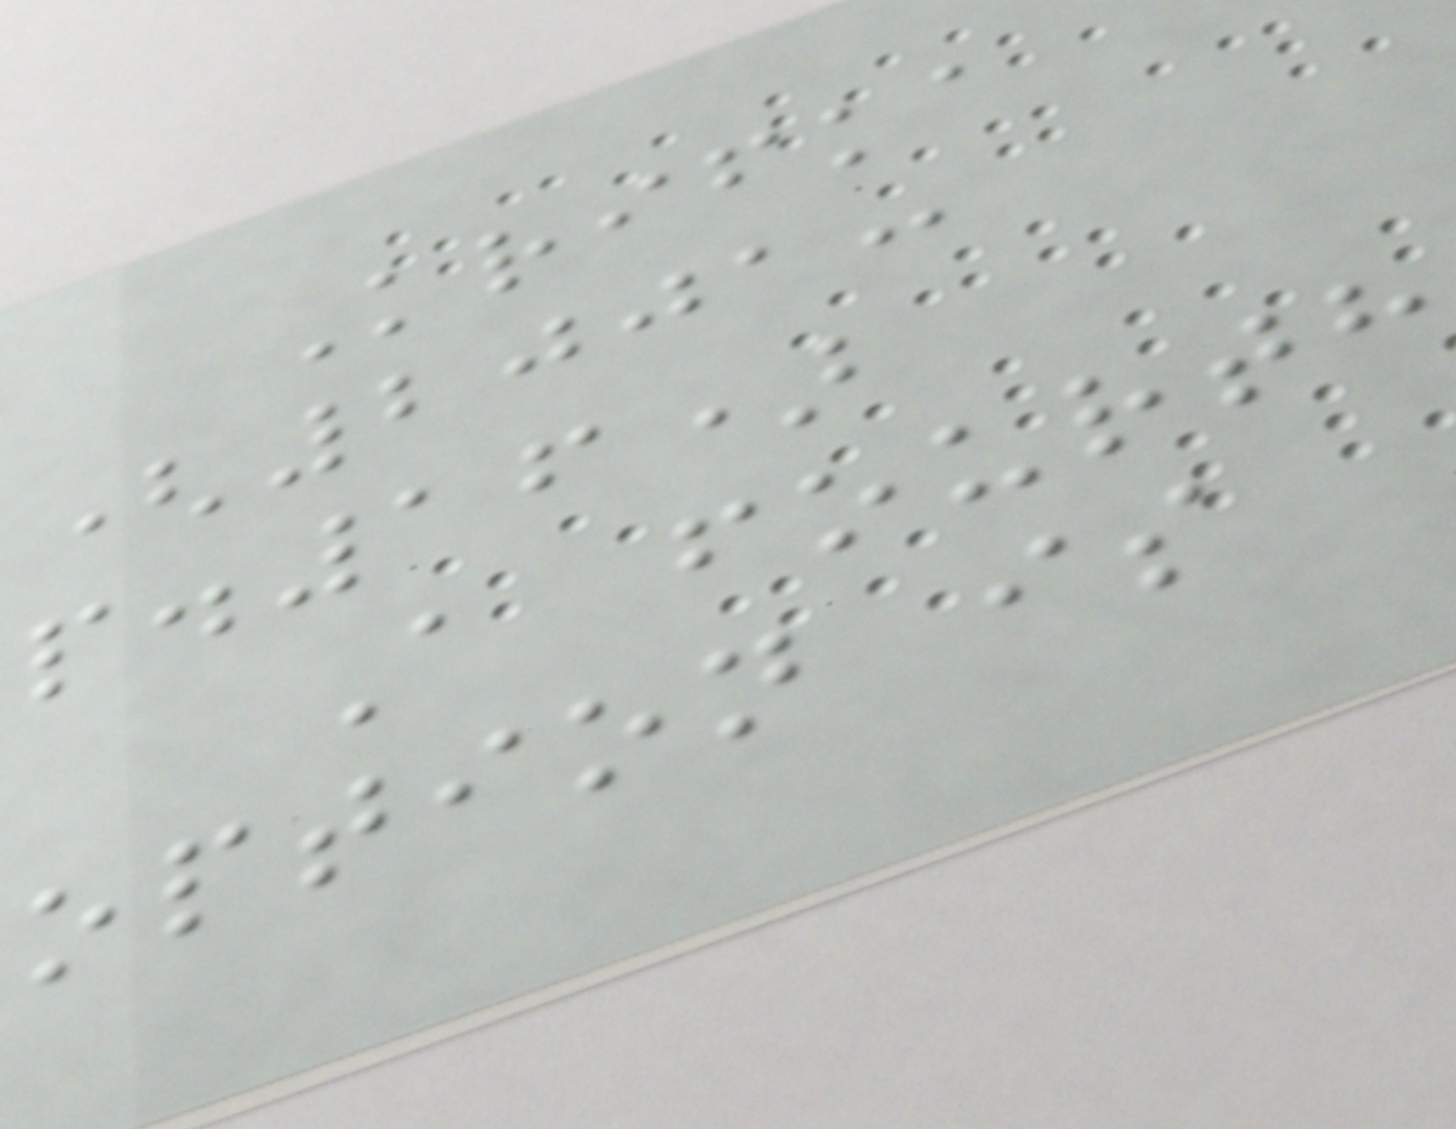Krifka
(2001:
p.16)
A fourth
option is
